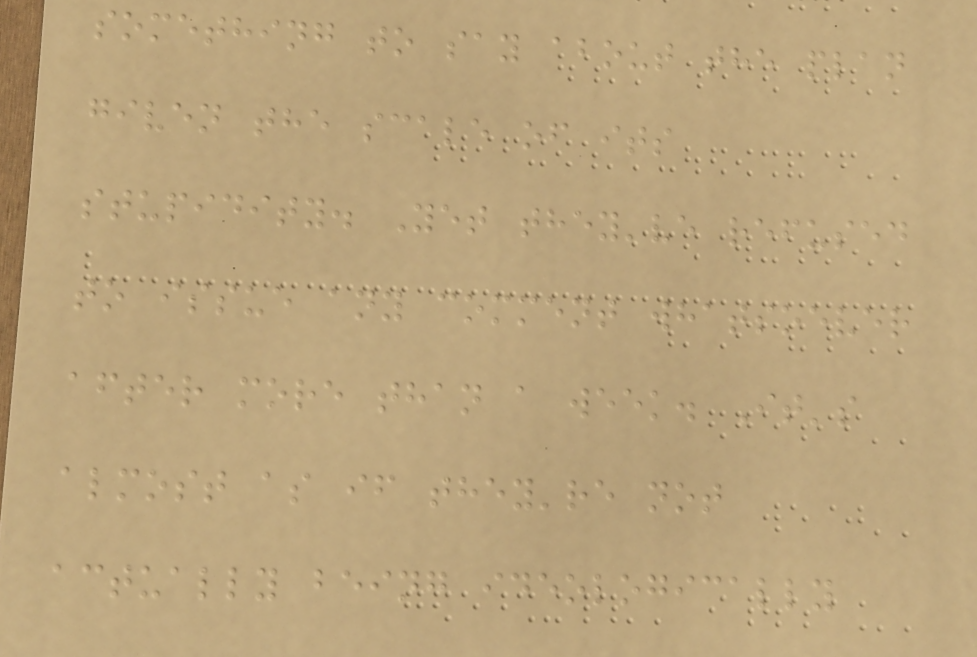something to say about the plan
given the scale of its
stupidity. Yet they've refused
to issue any comment whatsoever
after more than a week. It's
almost as if they're not
actually being ideologically
